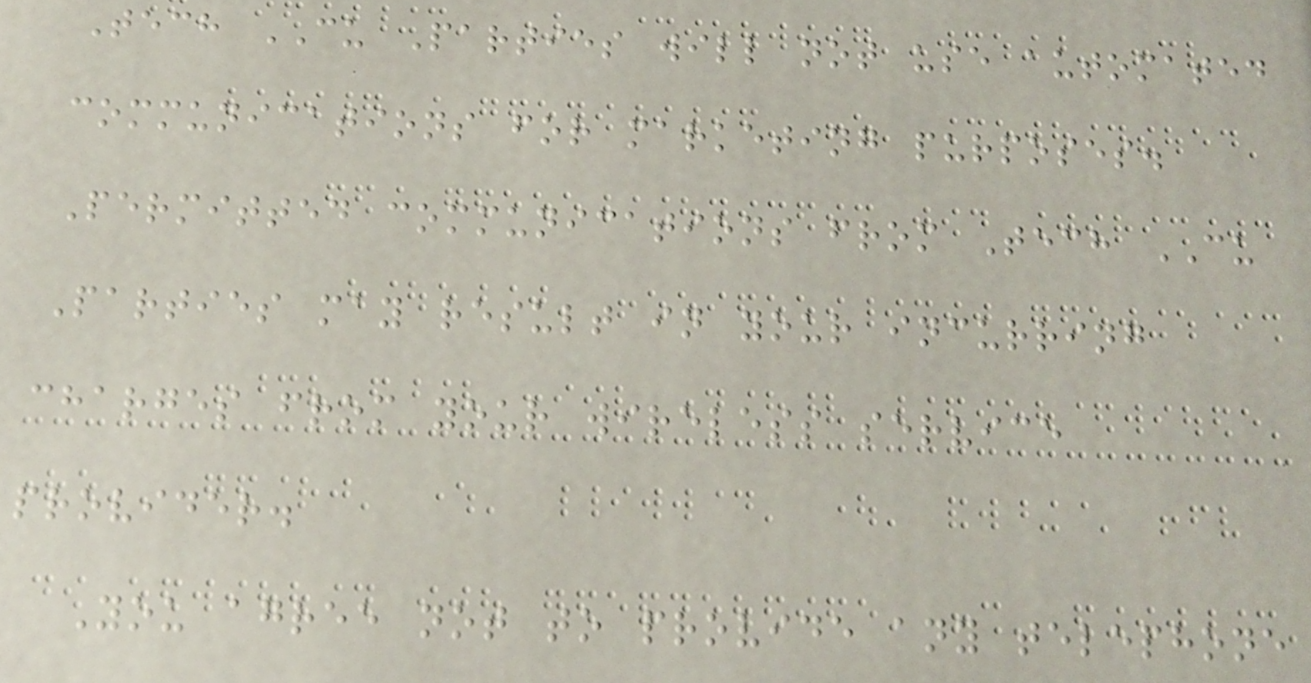Tech CU Parties will not use automated
communications for marketing purposes.
Permitted communications from Tech CU
Parties may result in your incurring
charges from your wireless service
provider.
You agree not to provide any telephone
